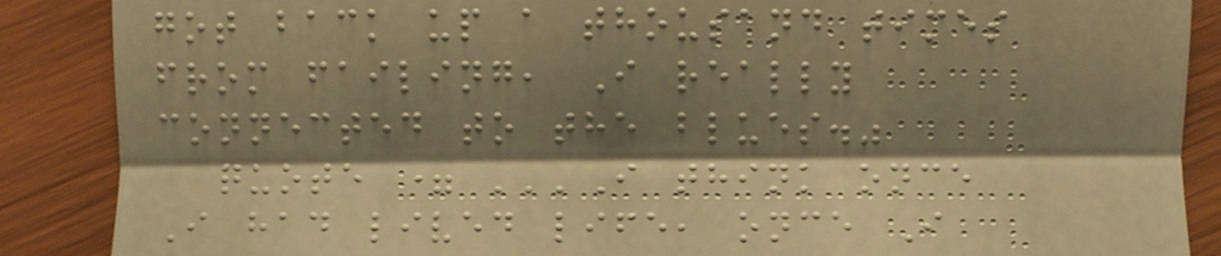got back up a thousand times
from failing, I really
connected to the blues."
quote = '''I think once
I had lived life, once I
